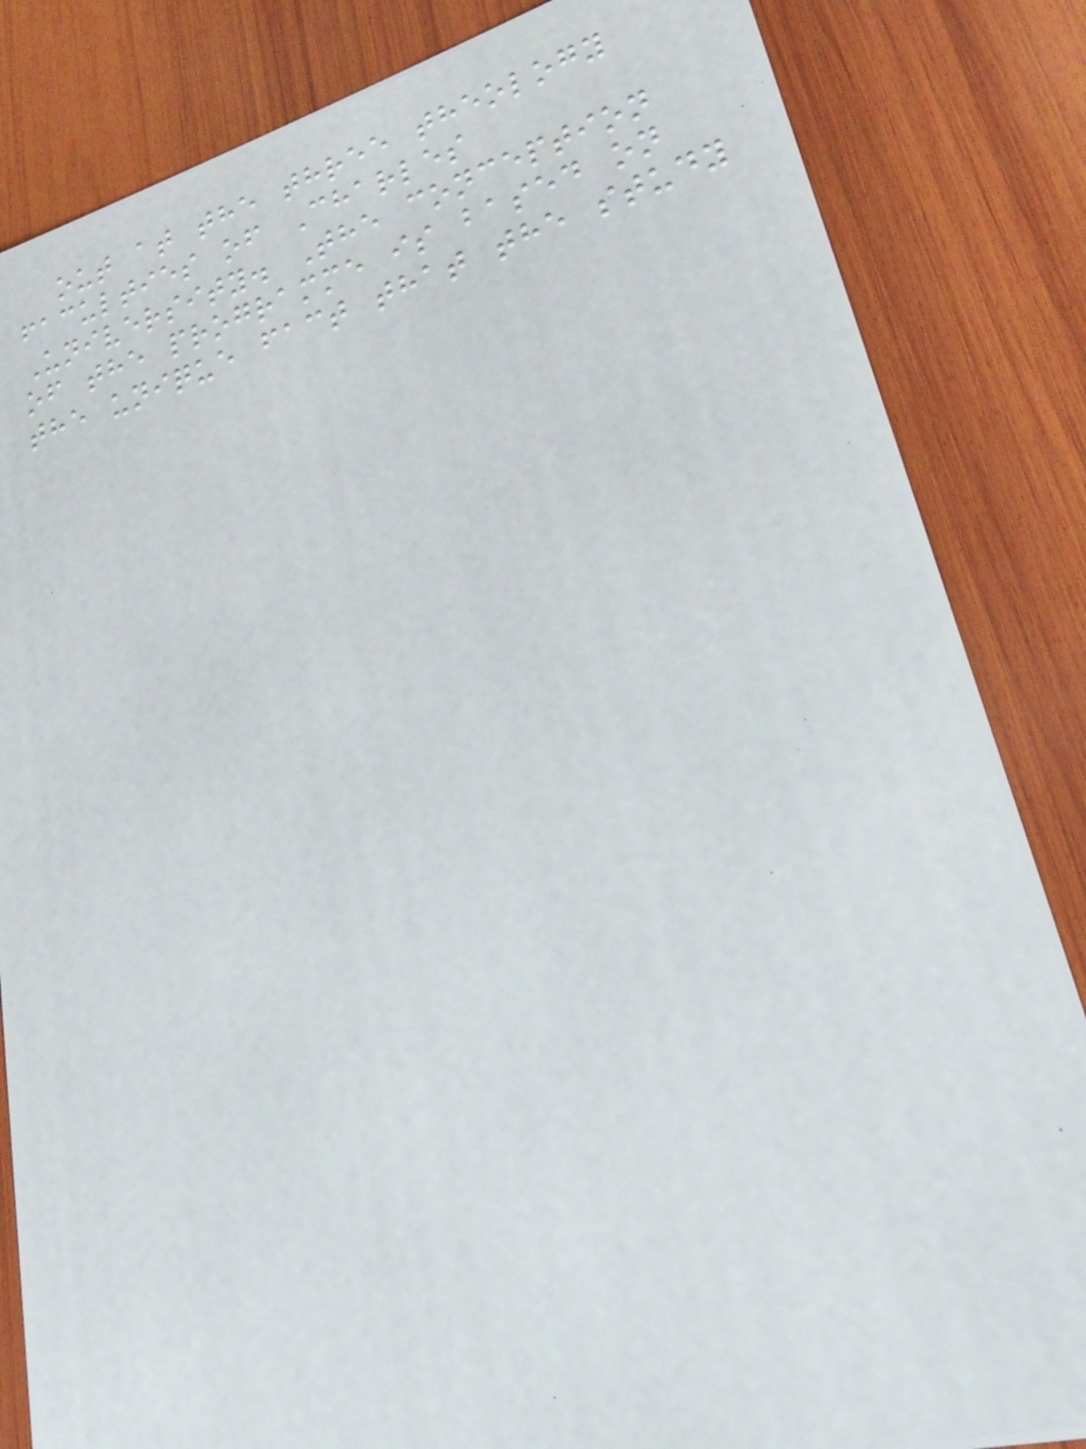out at the three theology
faculties of Charles
University. The conception
of the programme is based on
the unique fact that the study
